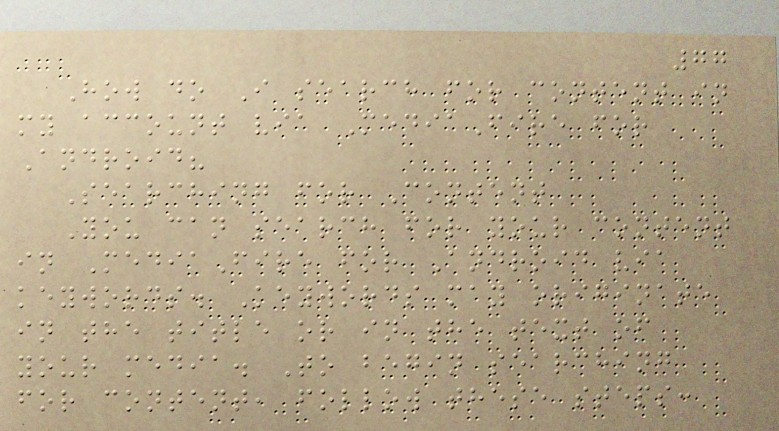77
How do I search for content in
my account via MediaFire for
Android?
Searching for Content
You can search for your content
in MediaFire for Android via
keywords. Keywords may originate
in the title or in the text of
your media. To begin searching
for content, follow these steps:
